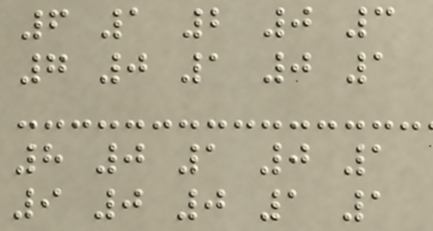6 1 2 0 3
7 0 1 0 1
8 0 1 0 1
9 0 0 1 1
